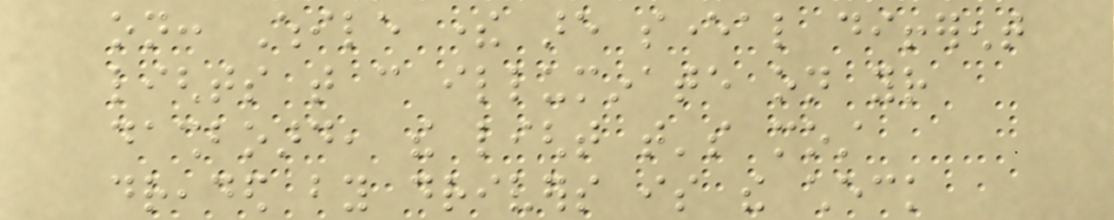on: While there are several different
lights that can illuminate on your
dashboard, the light that's most
dreaded by drivers is the check
